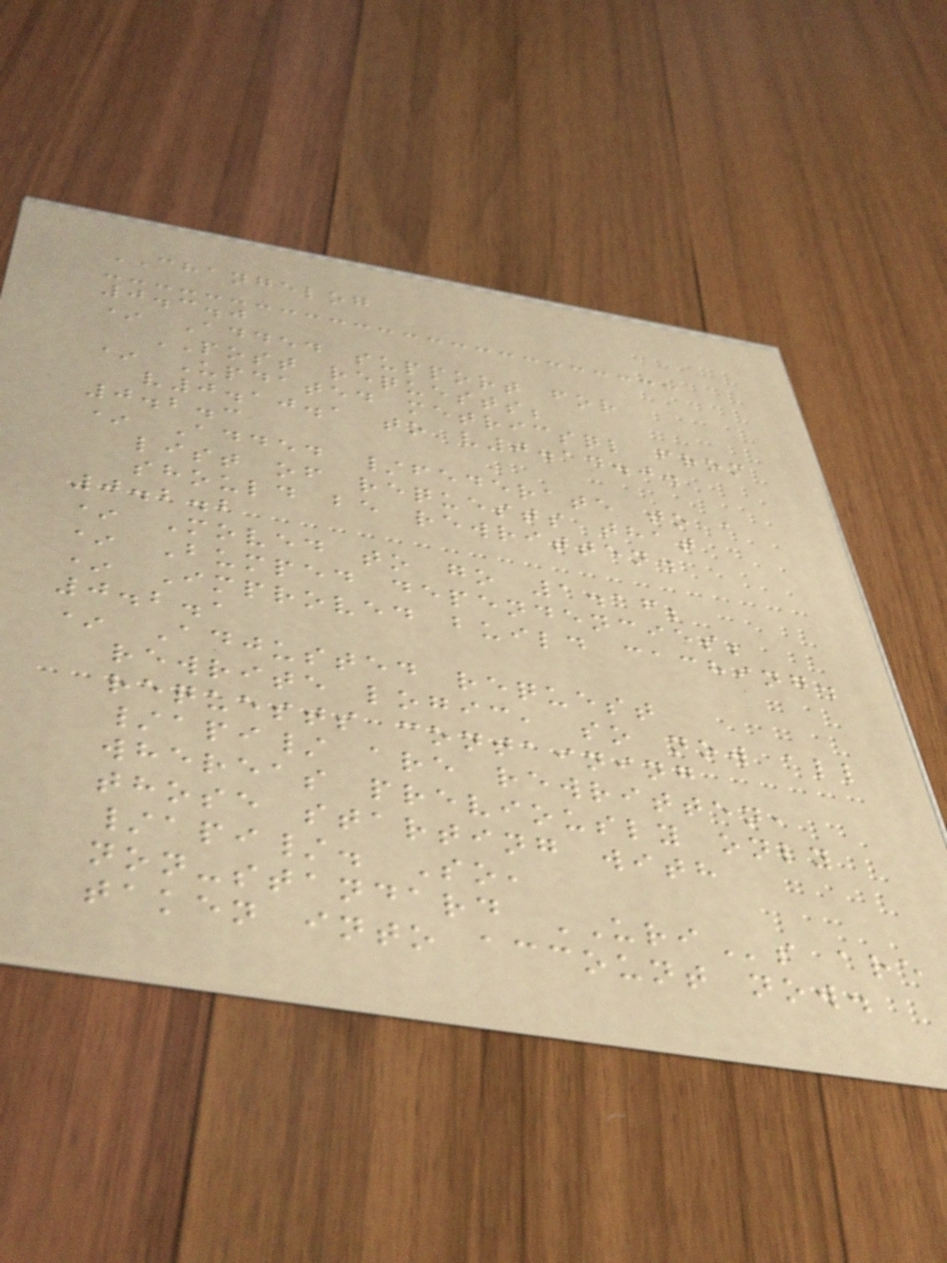CHANGELOG
0.3.0
* Added support for
POST requests;
* Updated metricsql from
v0.10.1 to v0.14.0.
0.2.3
* Added /federate to a
list of requests that
should be rewritten.
0.2.2
* Moved to go 1.16;
* Bumped dependencies;
* Improved build caching.
0.2.1
* Adjusted request
rewrite logic, so now all
requests containing
/api/ are rewritten,
whereas previously only
those starting with
/api/. So,
non-standard URIs are
taken into account now.
